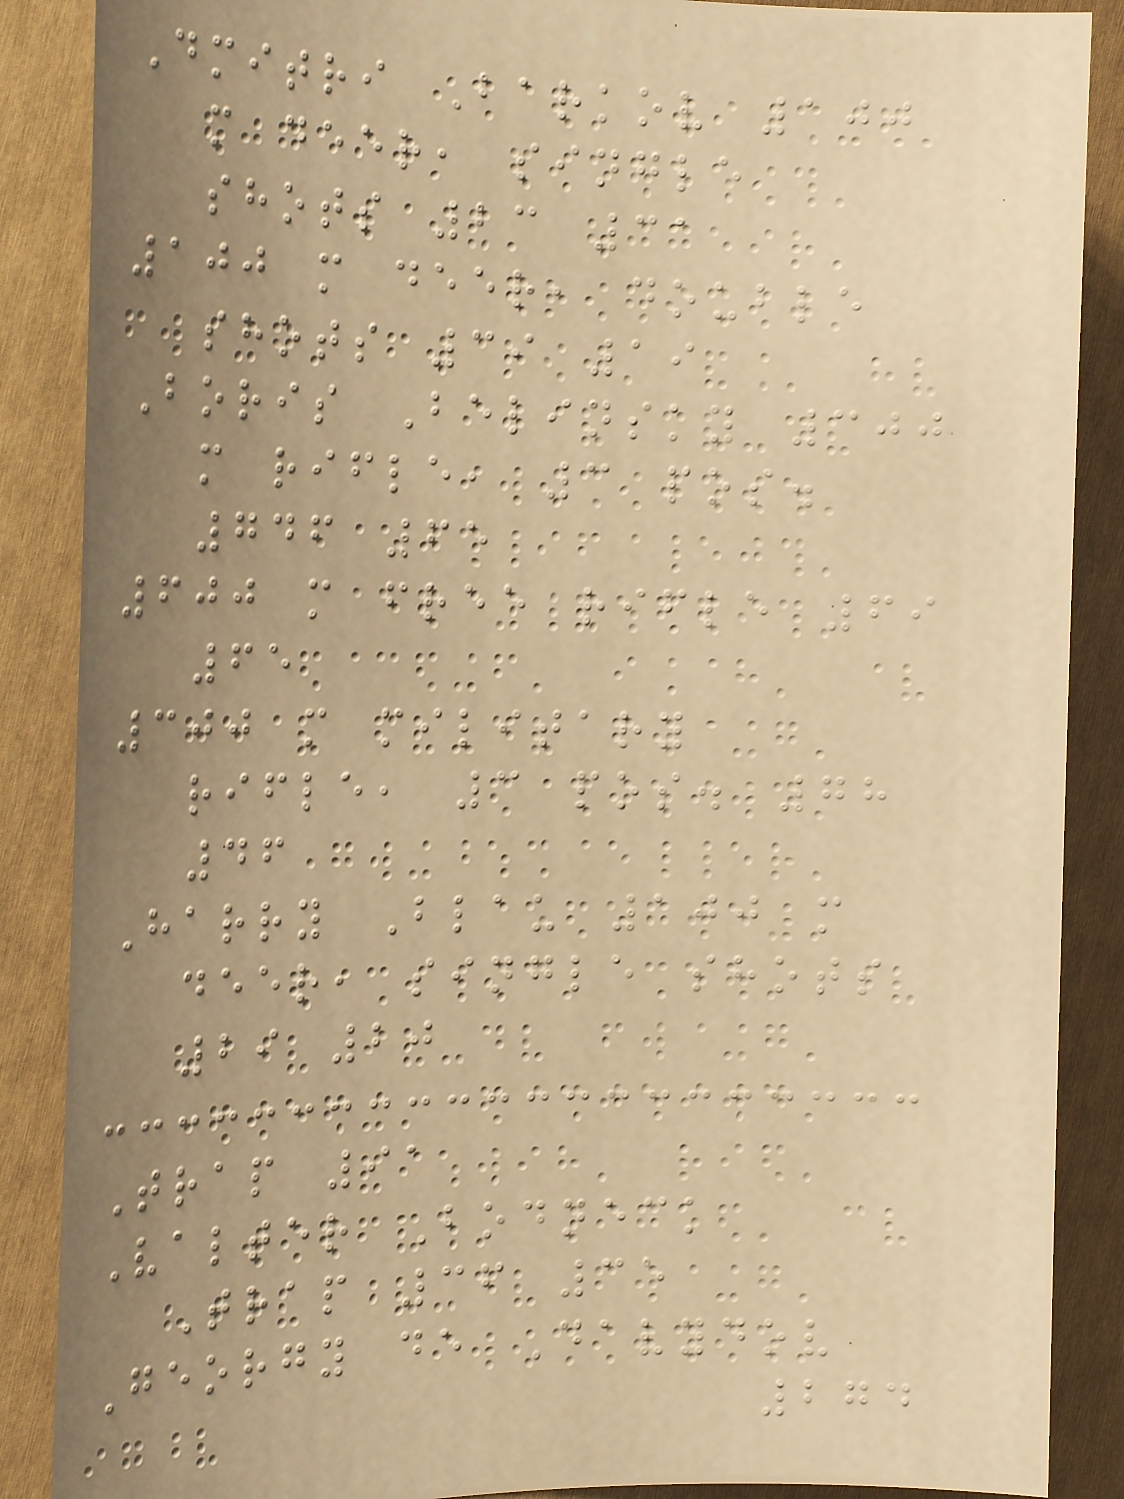Dmitri Barkov 100
m deer, single
shots 23 31
100 m deer, double
shots 39 19
Boris Belinsky 300
m rifle, 3 pos.
746 65
600 m free rifle 69
65
300 m military
rifle, 3 pos. 78
46
Harry Blau 100 m
deer, single shots
29 20
Trap 91
Valter Bodneck
Trap 36 35
Georgy de Davydov
274
